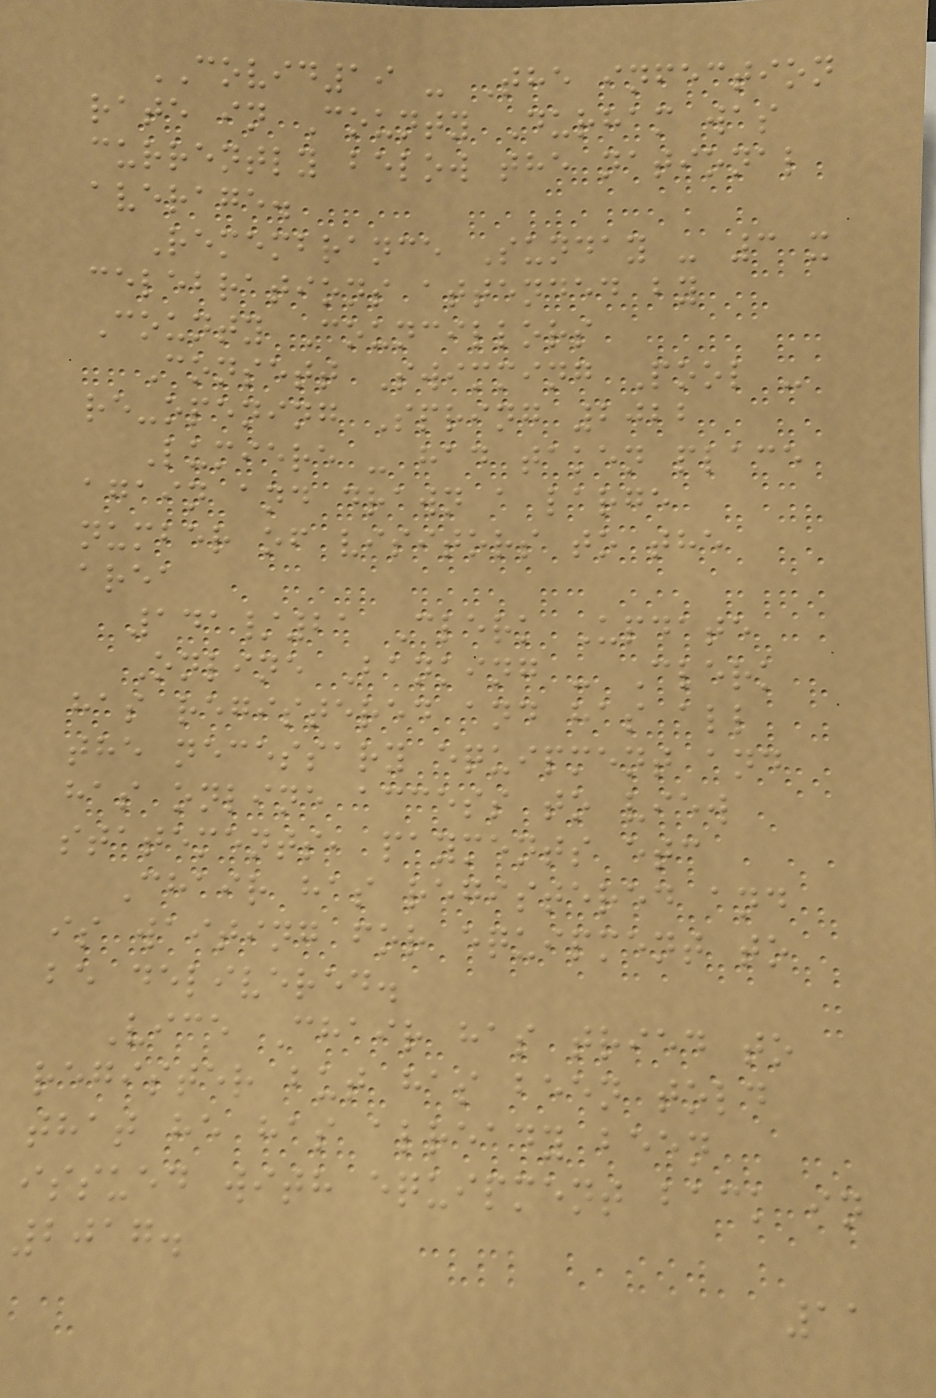COVID19 - The infection
rate in County Durham was
currently below the national
average.
Remembrance Sunday - 3 x
celebrations attended by
County Councillors
Consett Swimming Pool -
re-opening Spring 2022
Lumiere - had taken place
again and drawn a large
number of visitors to the
area
141/21 Clerk Update
Online Banking - Clerk
has registered and has all
the necessary equipment and
has online access to view
statements, payments etc
Chair has registered and
is waiting for equipment to
be delivered.
Vice Chair has tried to
register but has been told
that he has already been
issued with equipment back in
2017.
11
